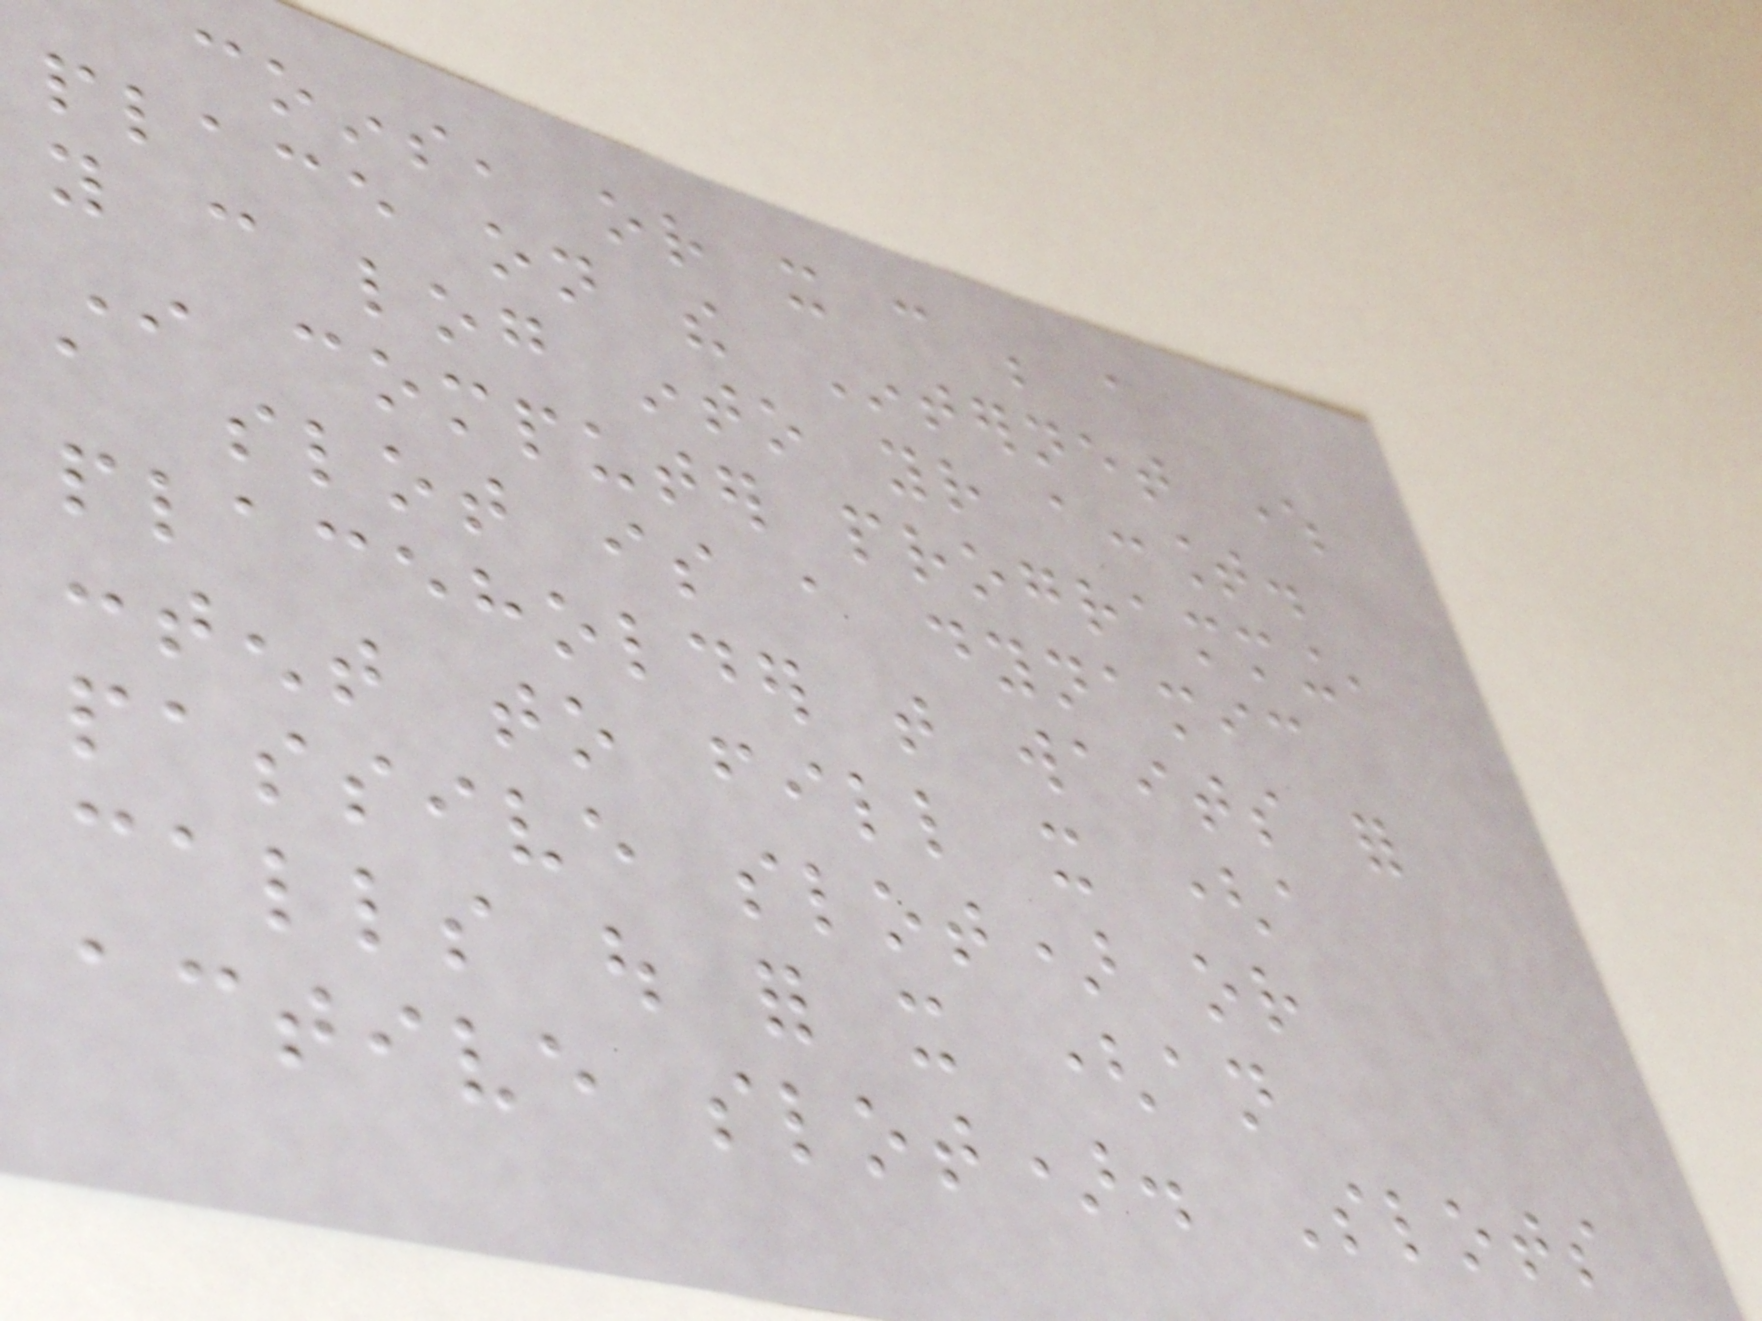coins, or it can be a
place on the Internet where
you can log into your account.
In computer programming,
a slot is a dynamic
placeholder that waits for
content to fill it (a
passive slot) or
calls out for it (an
active slot). Slots
